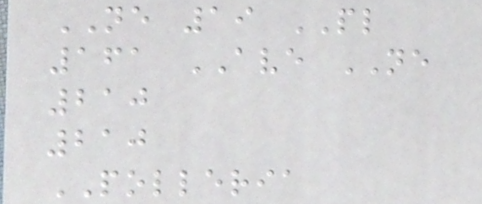NE 19 PL
161 AVE NE
210
210
POLLERIA
